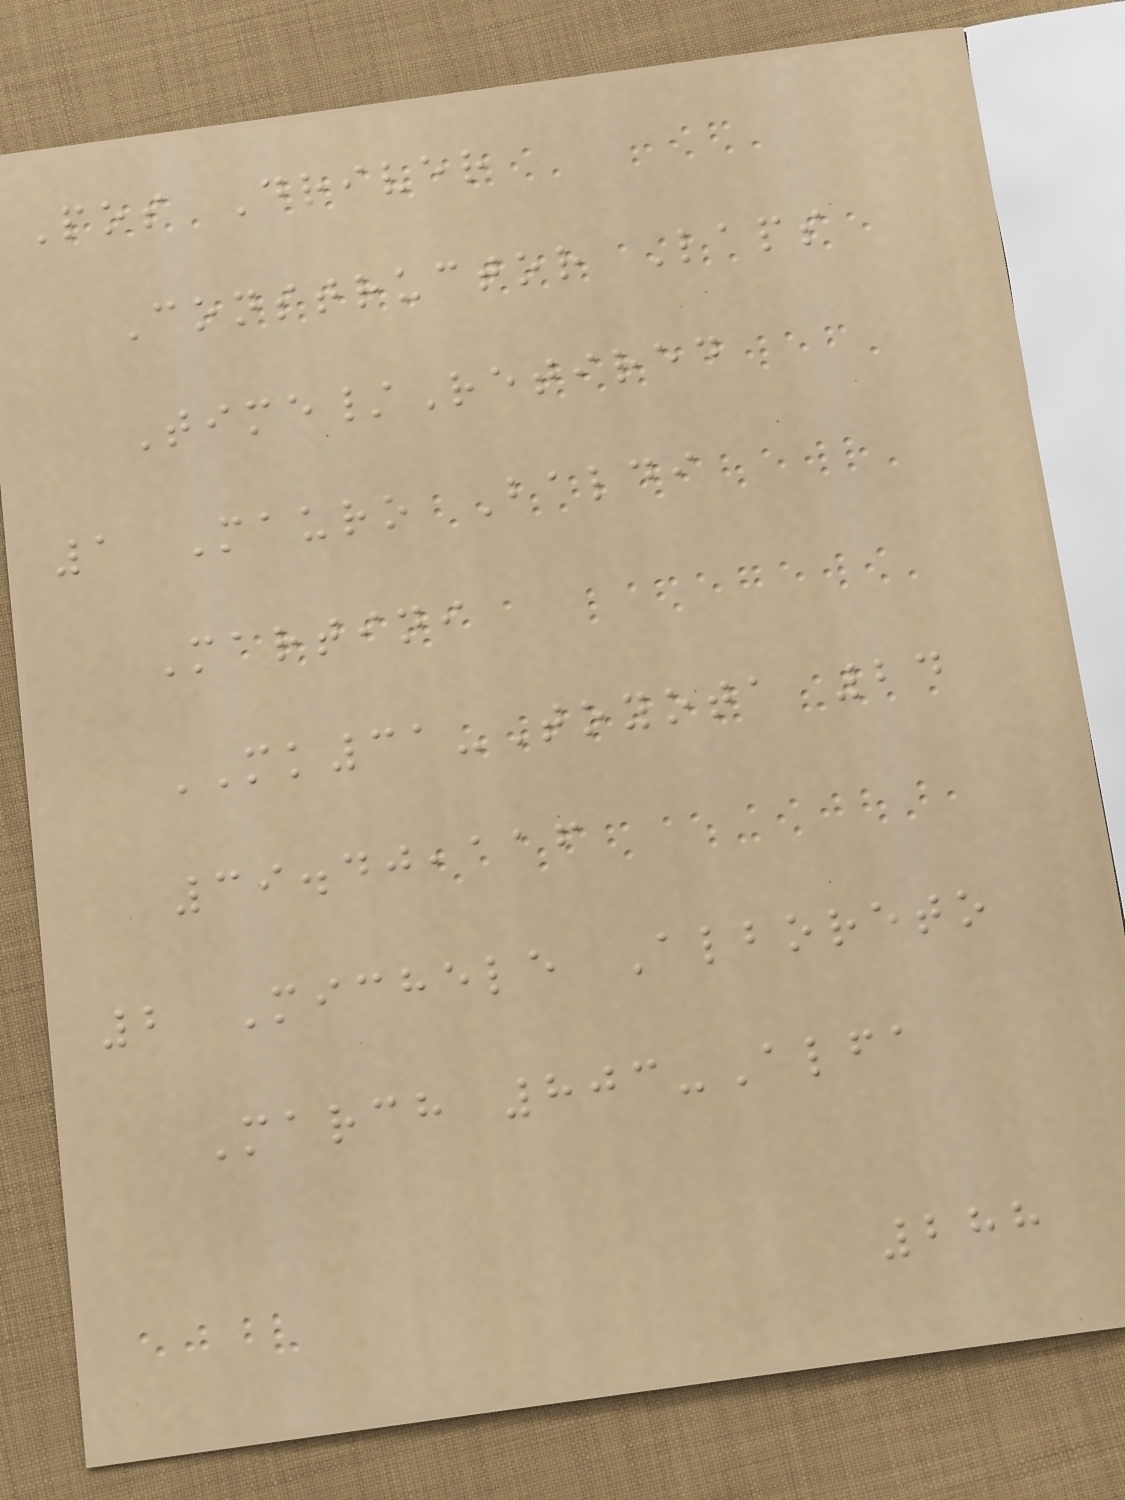Pos Driver
Constructor Laps
Time/Retired
1 Mauro Baldi
Martini
MK31-Toyota 24
39.40,116
2 Michele Alboreto
March 803-Alfa
288
